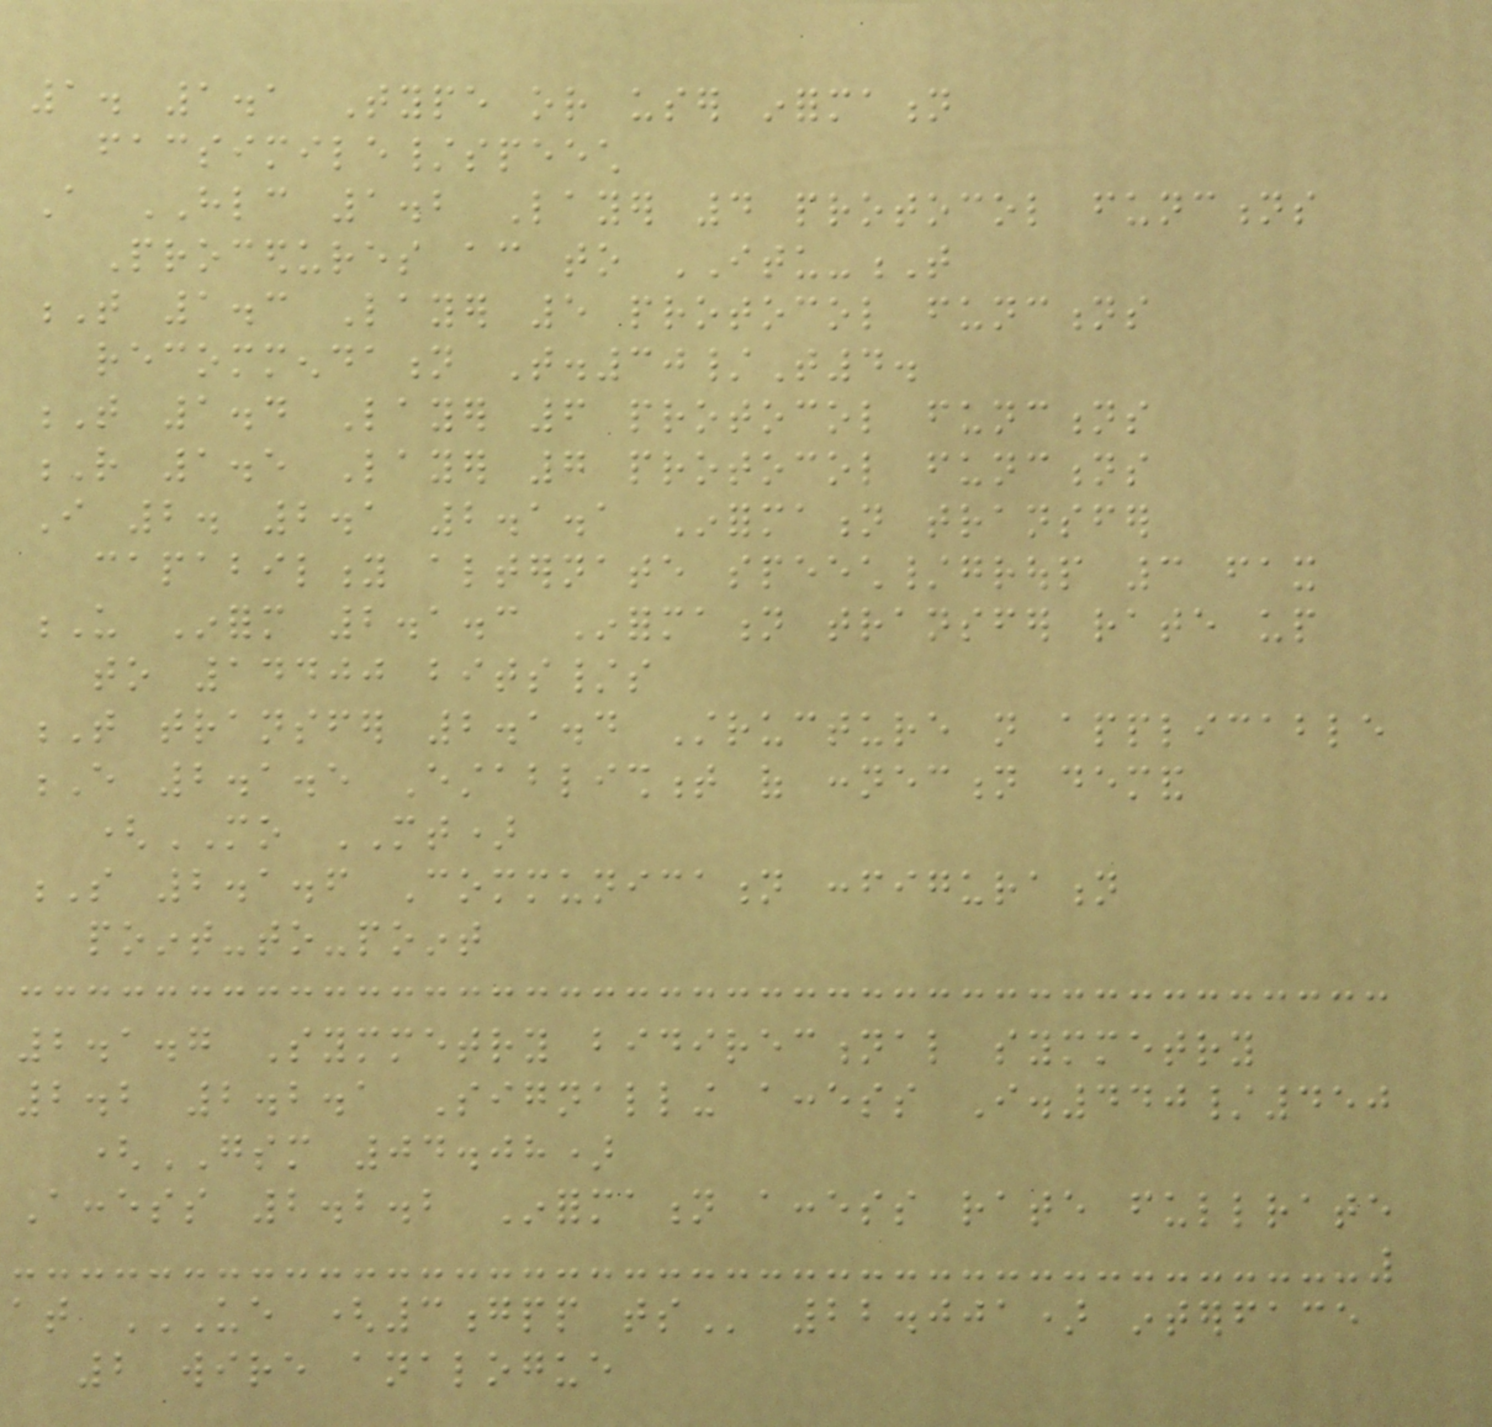1. 1.1 Type or user information
facsimile/speech
A HLC 1.2 Layer 4 protocol functions
Procedures according to ITU-T
T 1.3 Layer 5 protocol functions
recommendation T.30/T4.
T 1.4 Layer 6 protocol functions
R 1.5 Layer 7 protocol functions
I 2. 2.1 2.1.1 Information transfer
capability alternate speech/group 3 fax
U Inform 2.1.3 Information transfer rate up
to 14400 bits/s
T transfer 2.1.4 Structure not applicable
E 2.1.5 Establishment of connection demand
(MO MT)
S 2.1.6 Communication configuration
point-to-point
2.1.7 Symmetry bidirectional symmetry
2.2 2.2.1 Signalling access I.440/450
(GSM 04.08)
Access 2.2.2 Information access rate fullrate
at UE (3GPP TS 22.001) interface
2 wire analogue
